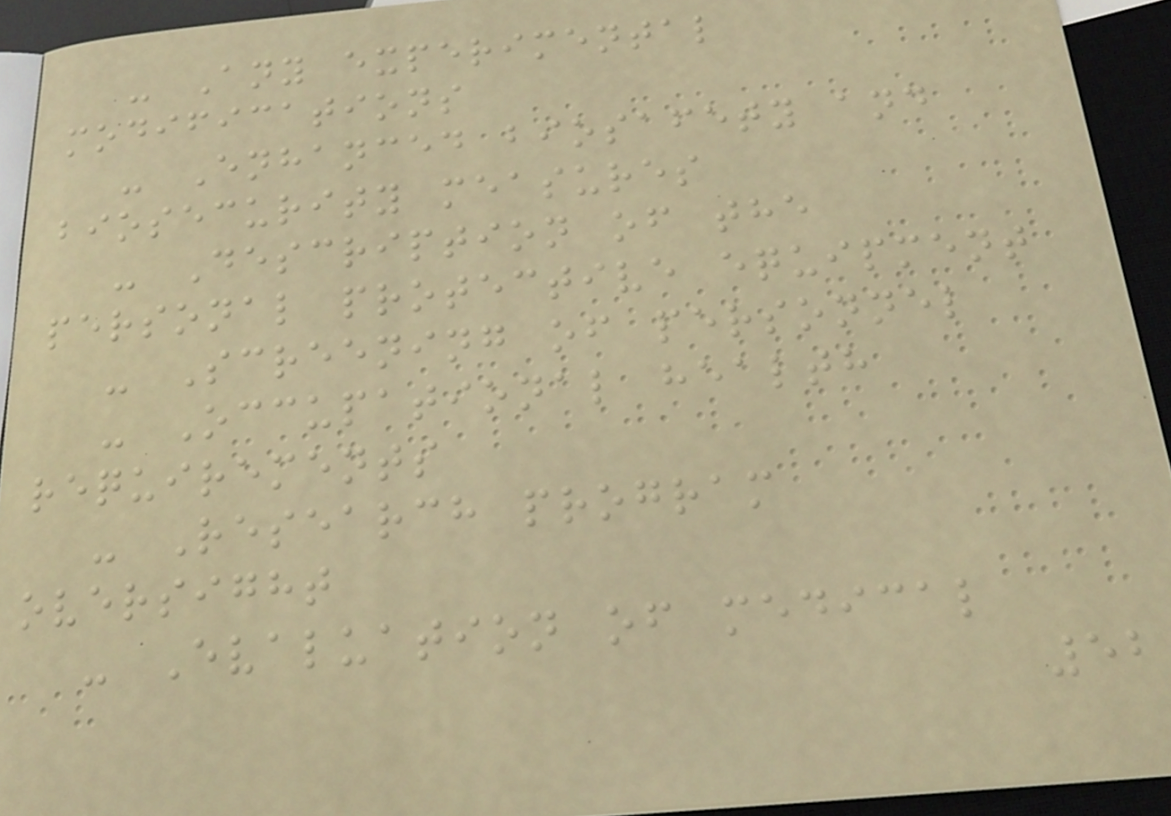- Any experimental
modifications
- Enhanced biosafety and
biosecurity measures
- Description of the
personal protective equipment
- Screening of personnel
- Occupational health
requirements
- Research program
oversight
- Evaluation of medical
52
